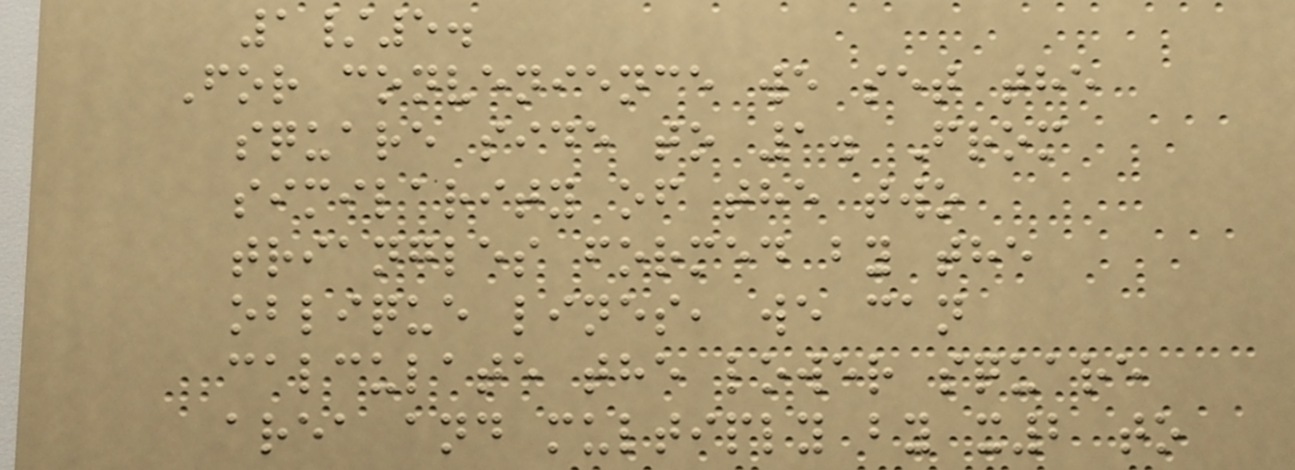1/5.
For convenience we set the
square side to 1. From
similarity of the two
triangles formed by the
oblique lines, we can
calculate the lower square
area and multiply by x2 to
